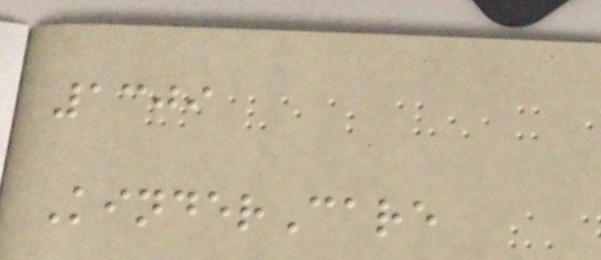1309
KinderCare
